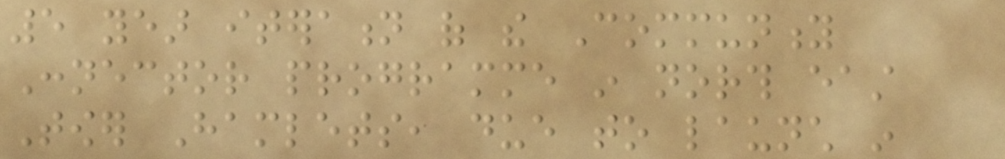5 year iteration of the Community
Connector programme in north east
Tower Hamlets, due to launch in
